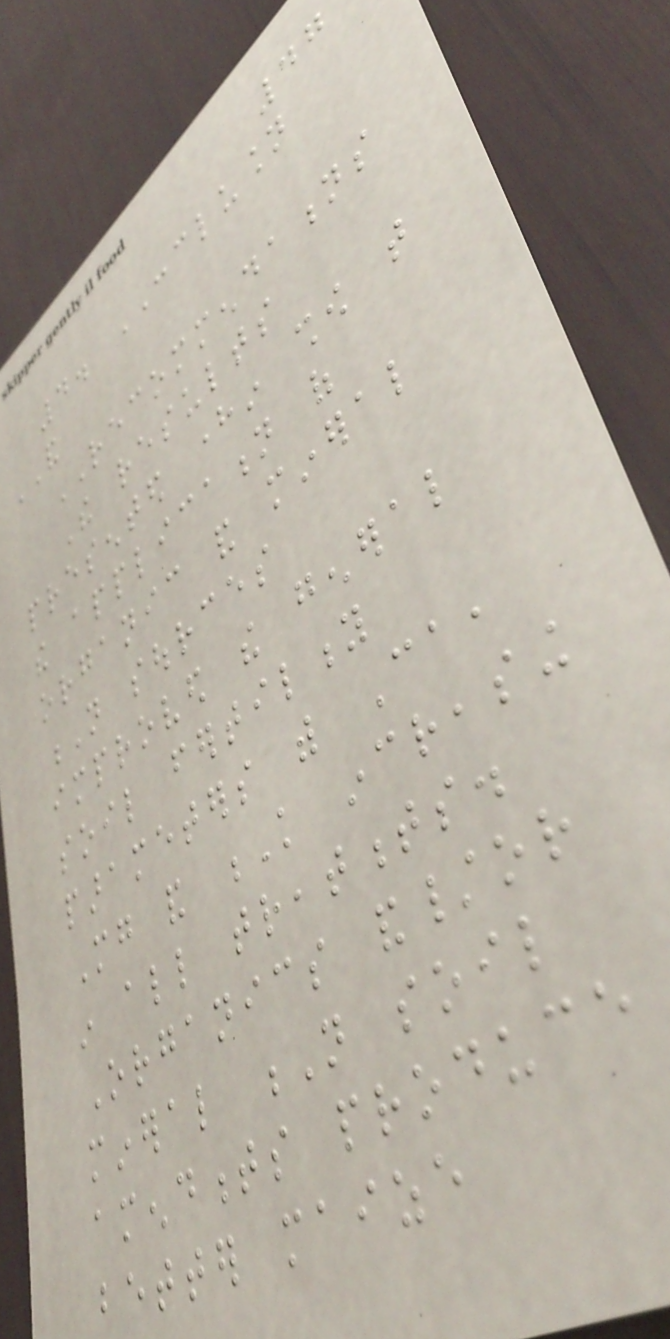47
4. CONCLUSION
AND
RECOMMENDATIONS
The results
presented herein show that
the application of
organic and mineral
N sources
improved the general
soil fertility
parameters with Ca,
Mg and K increasing
in all treatments.
Organics and/or
mineral N soil
amendments produce
better maize
